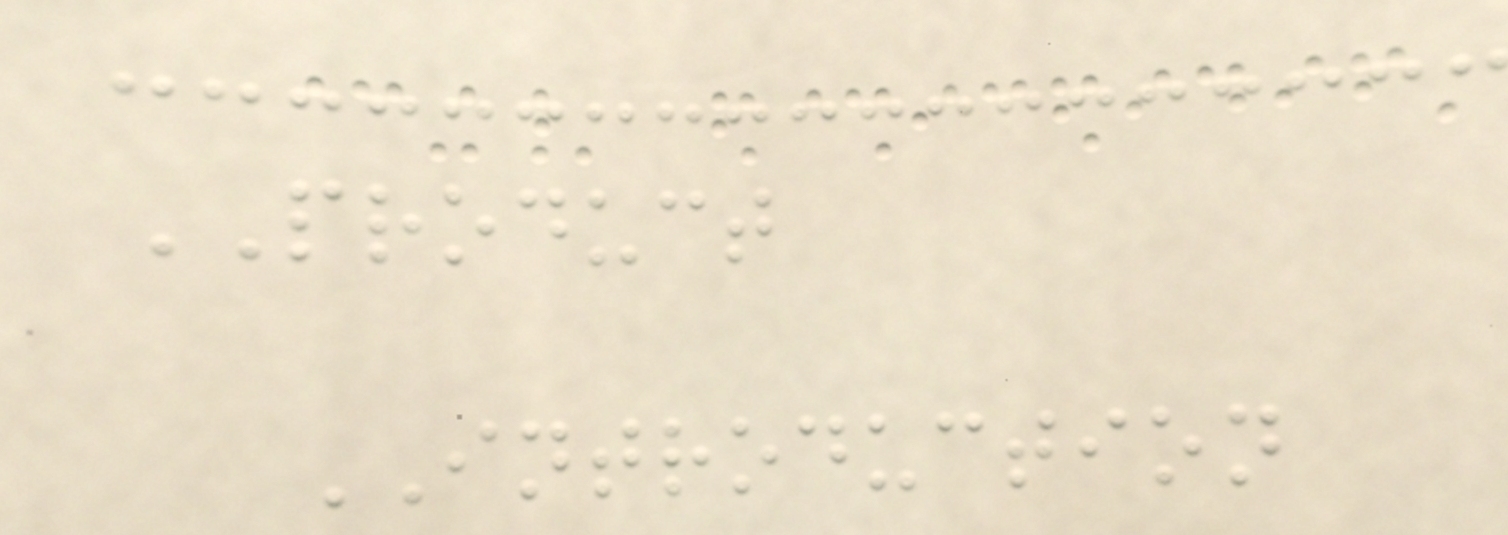PRODUCT
INTRODUCTION
